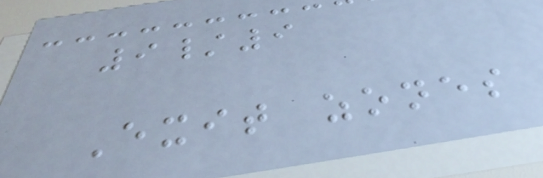9/9
Exit zones
